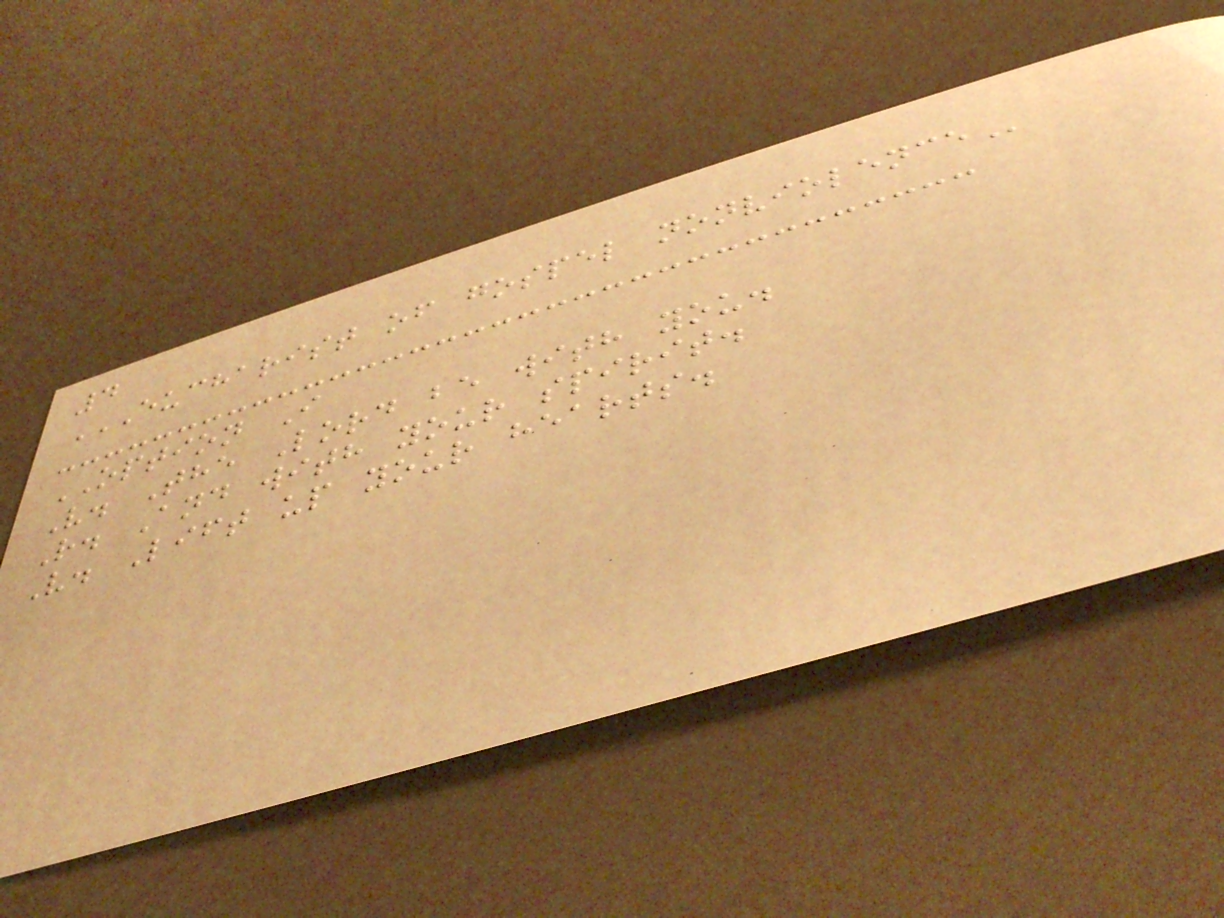4
EUCHARIST OF GOSPEL NONVIOLENCE
OPTION I
V. The Lord be with you.
R. And with your spirit.
V. Lift up your hearts.
